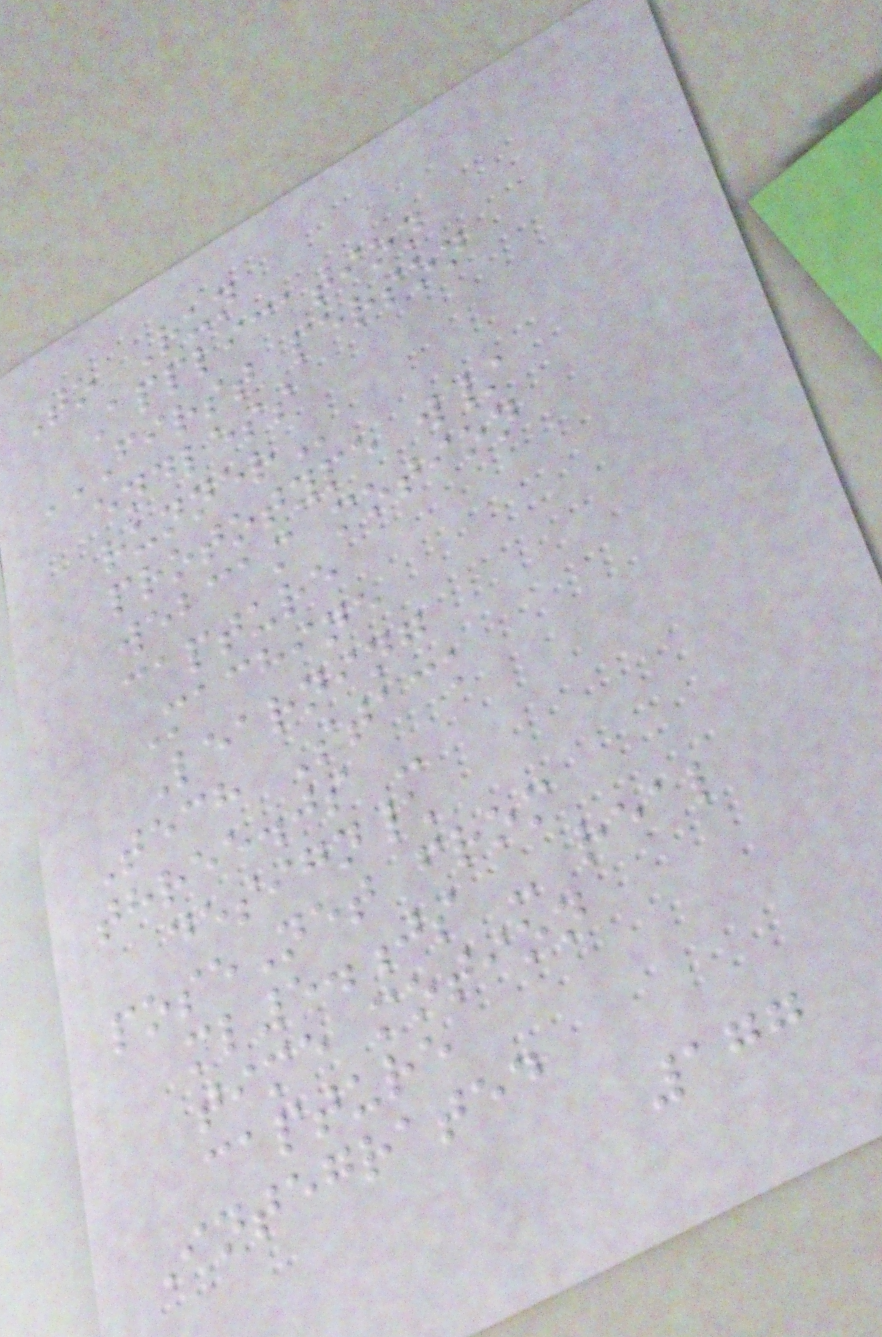To Run
Application
FIRST PERSON
ENDLESS
RUNNER
prototype w/
webcam motion
capture
Machine
Learning
Tech Stack
three.js -
design\
poseNet from
ml5.js - real
time motion
capture
Integrated
177
